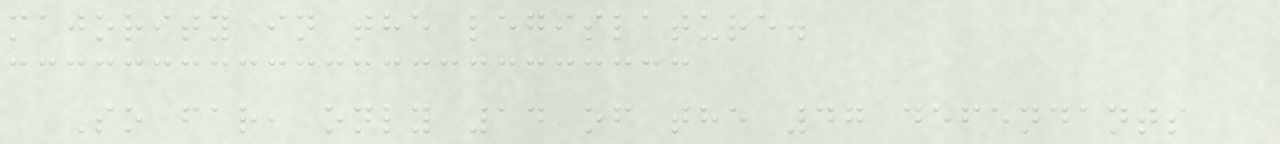majority in the legislature.
So far, only 14 of the 47 defendants
